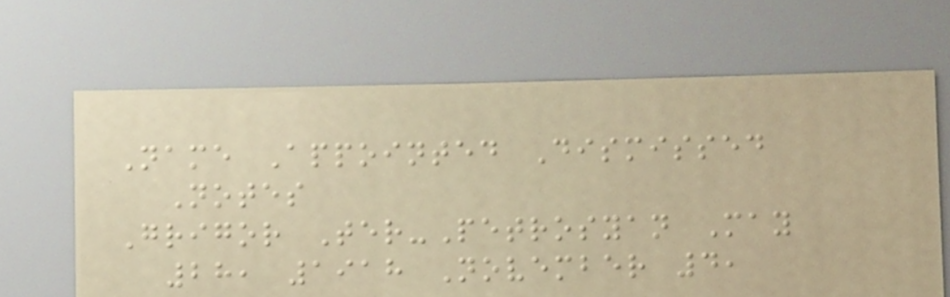Name Appointed Dismissed
Notes
Grigor Ter-Petrosyan May
28, 1918 November 4,
